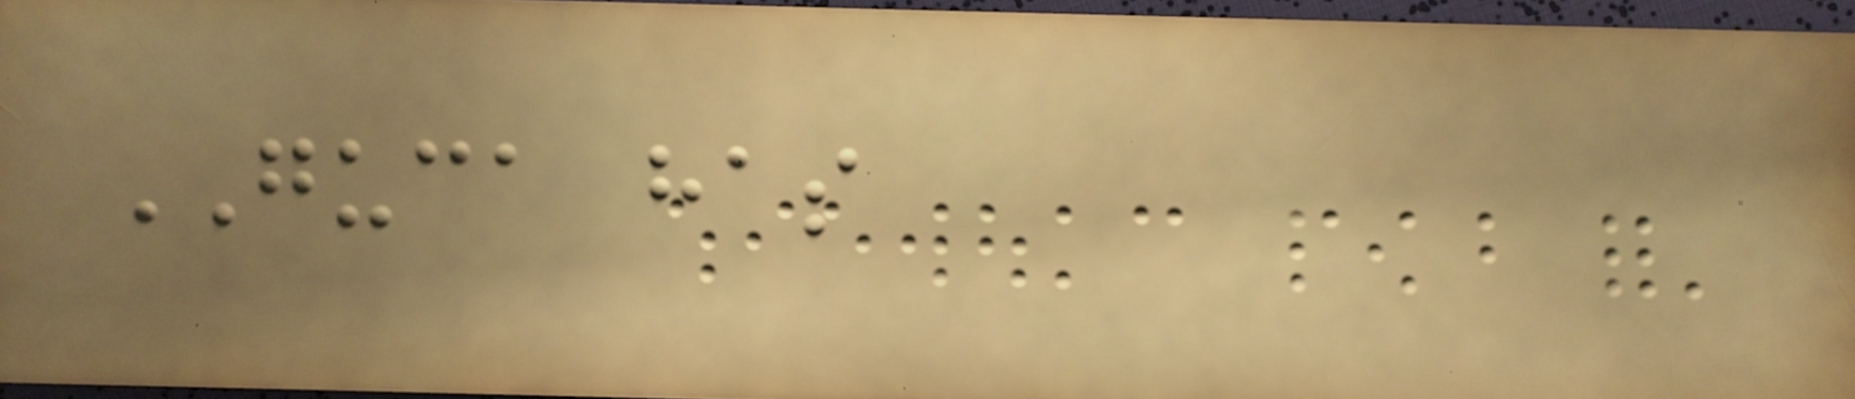GUCA has
